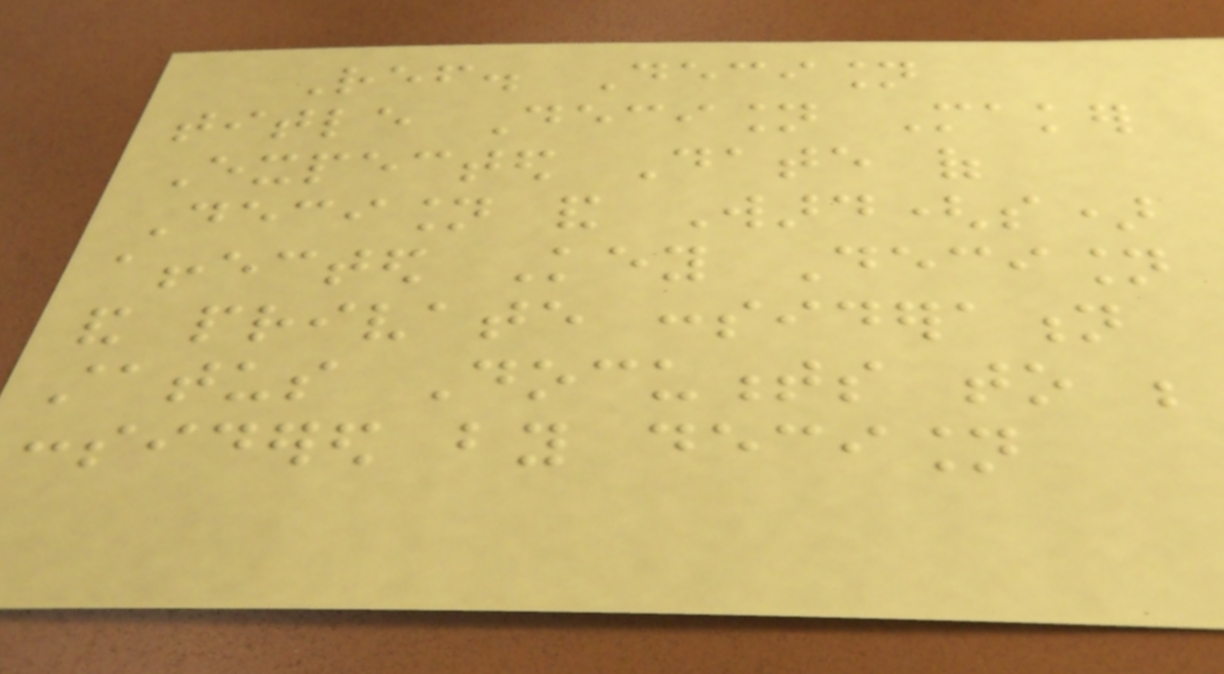Ref. Decision
title Decision Maker
Expected Date of
Decision and Ward(s)
affected Key Decision
and private consideration
status Documents to be
considered by decision
